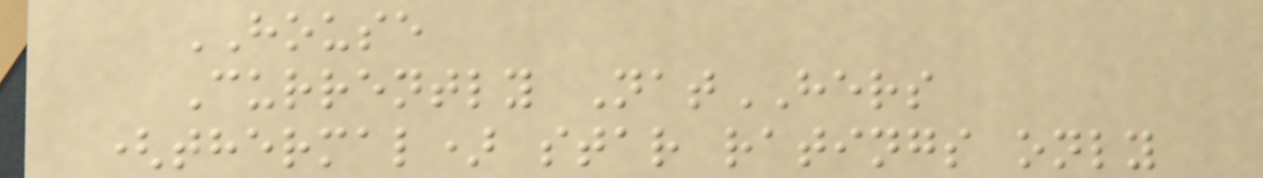HOUSE
Currently NatHERS
(thermal) star ratings only
